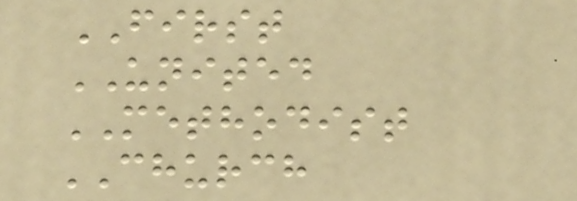FIRST
UNITED
METHODIST
CHURCH
